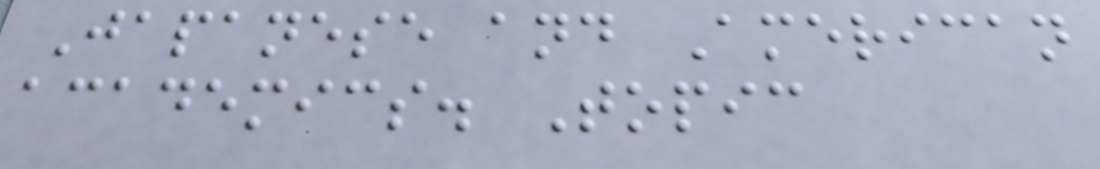Japanese and American
academics. Topic
